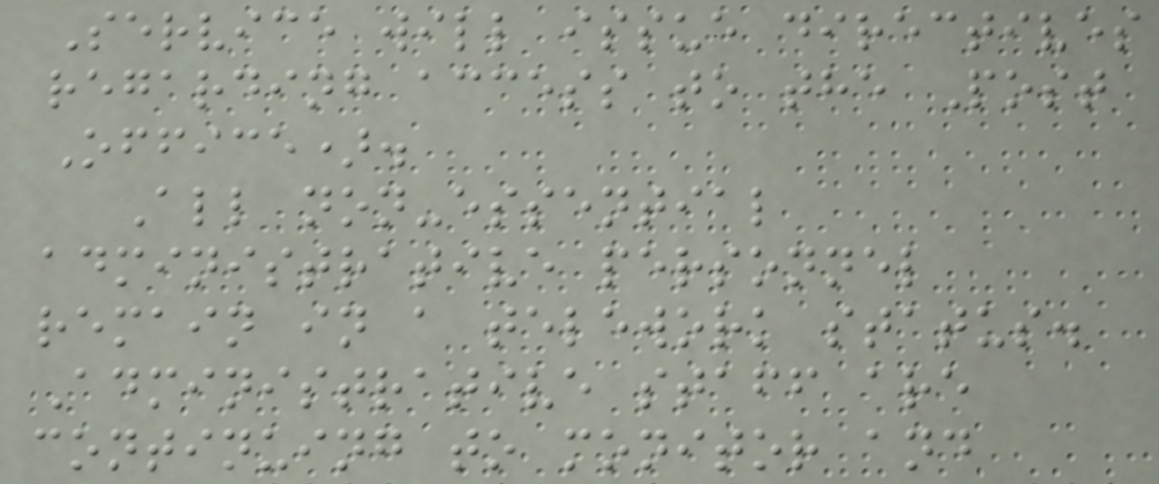Service will issue directives
regarding access to the Post
Office).
All non-essential
administrative personnel
remain in a telework status.
Administrative staff are
continuing to monitor and
